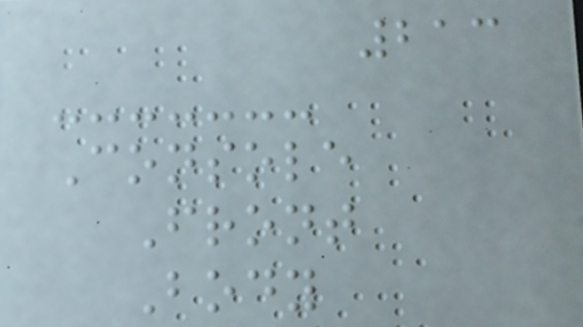213
Console
Front
Body
